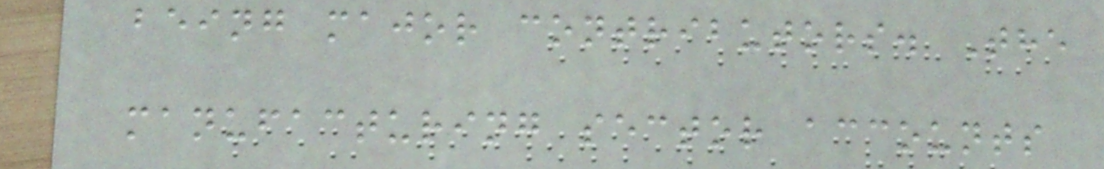being major contributors. The
manufacturing sector accounts
